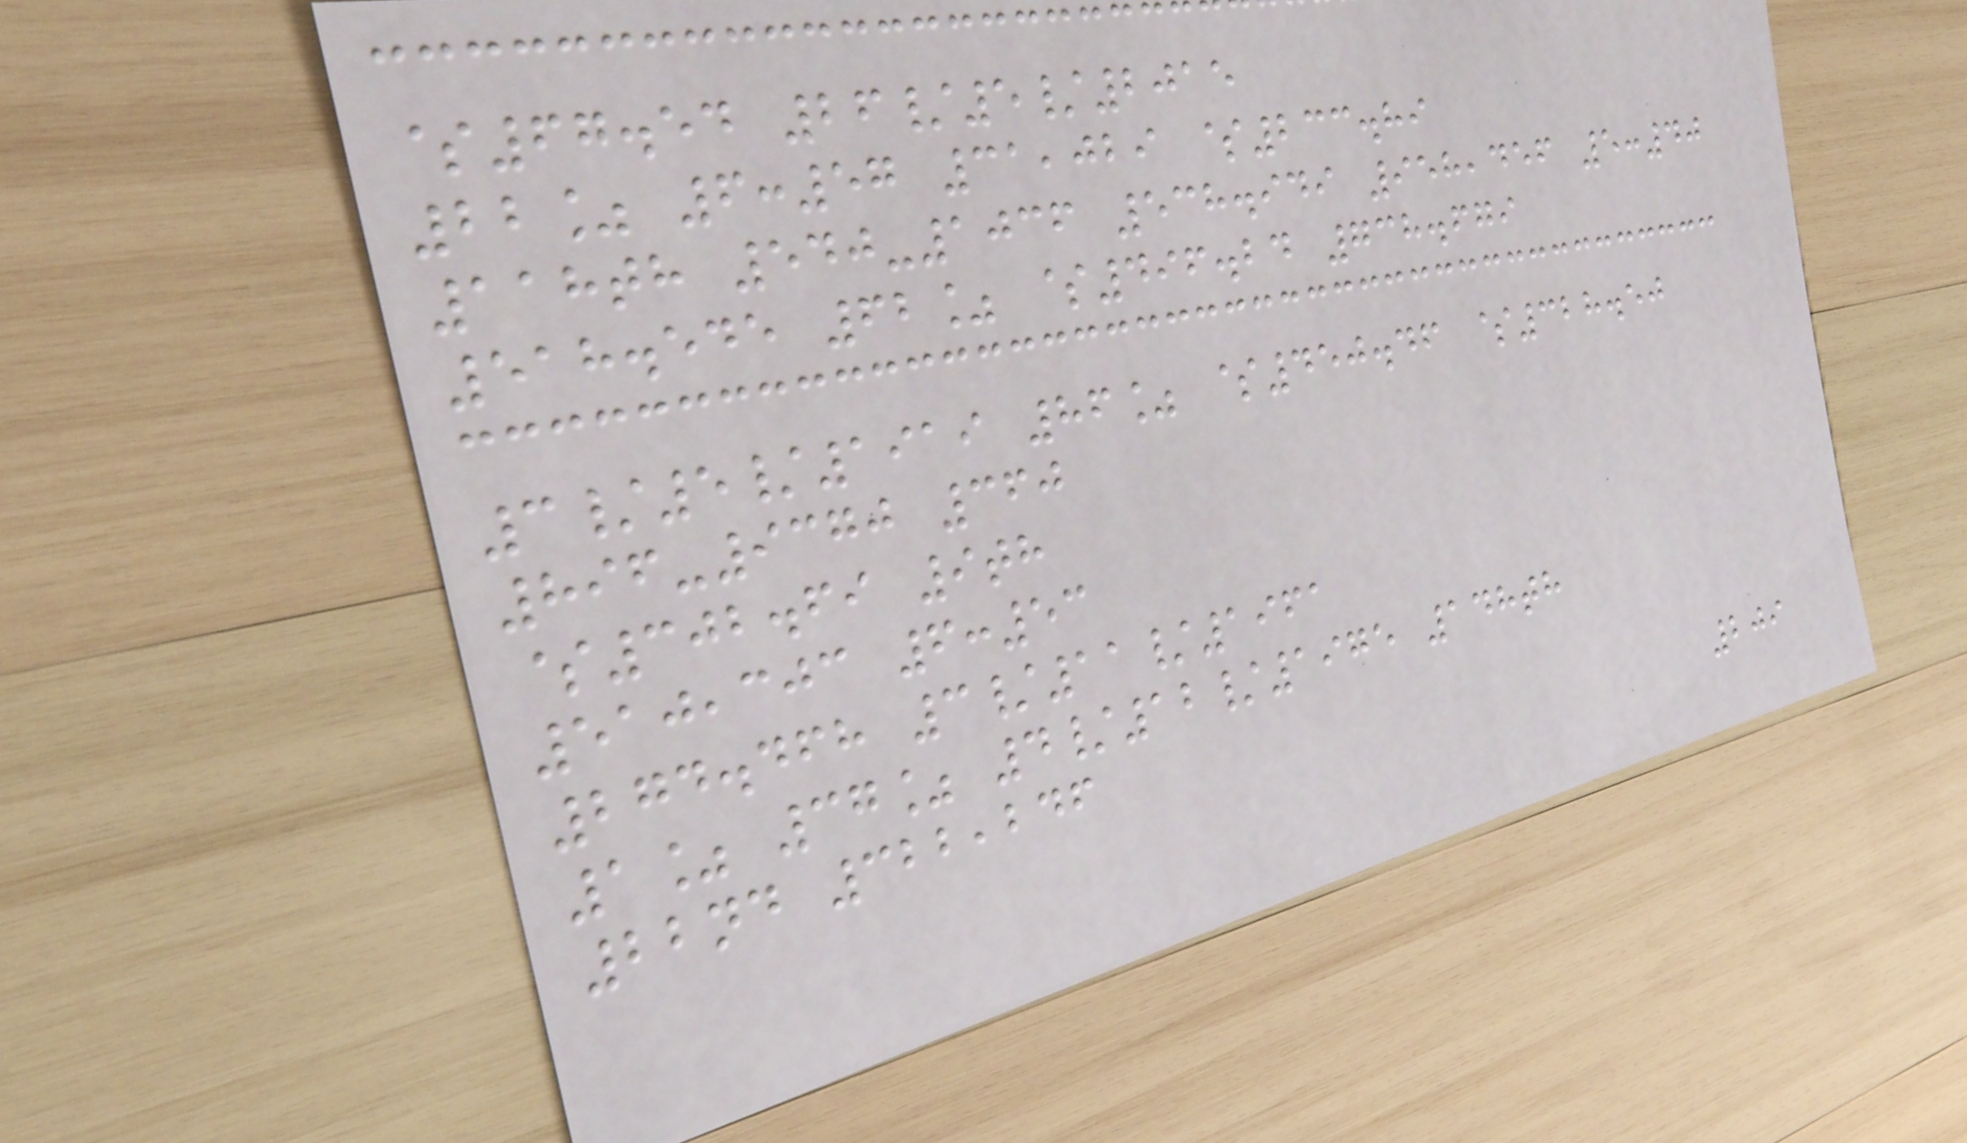$67.54 26/5/2015
22% 6:57 31,029 $233.89
118th 540-1036 538.949 958,456 5:40
518.545 62% $496.24 738.679
3/5/1919 86% $450.46 $328.50
896-9370 360
$302.69 9th
510,303 6:53
274.468 3/11/1961
1% 37% 4/12/1975 148th
22nd 322,246
209
